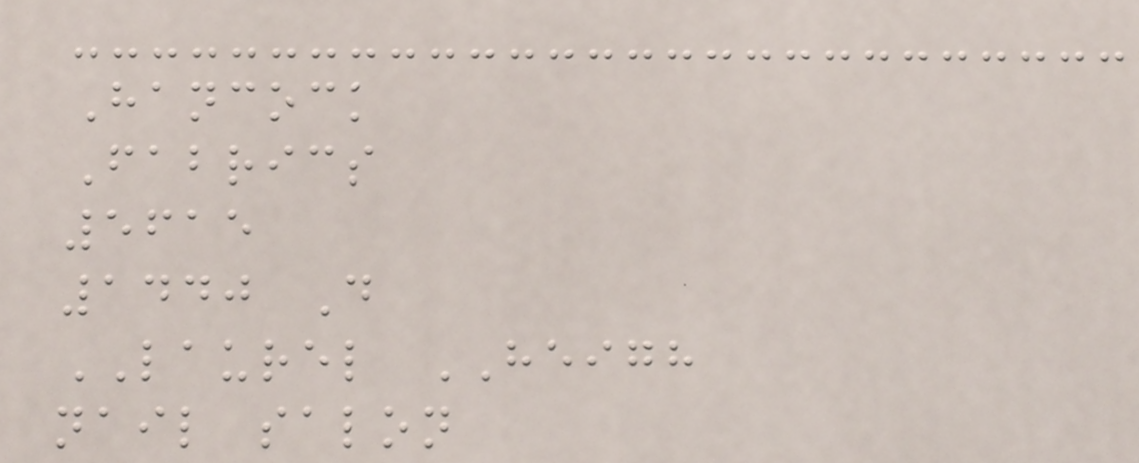Hancock
Fabrics
5615
1440 D
LAUREL HEIGH
nail salon
